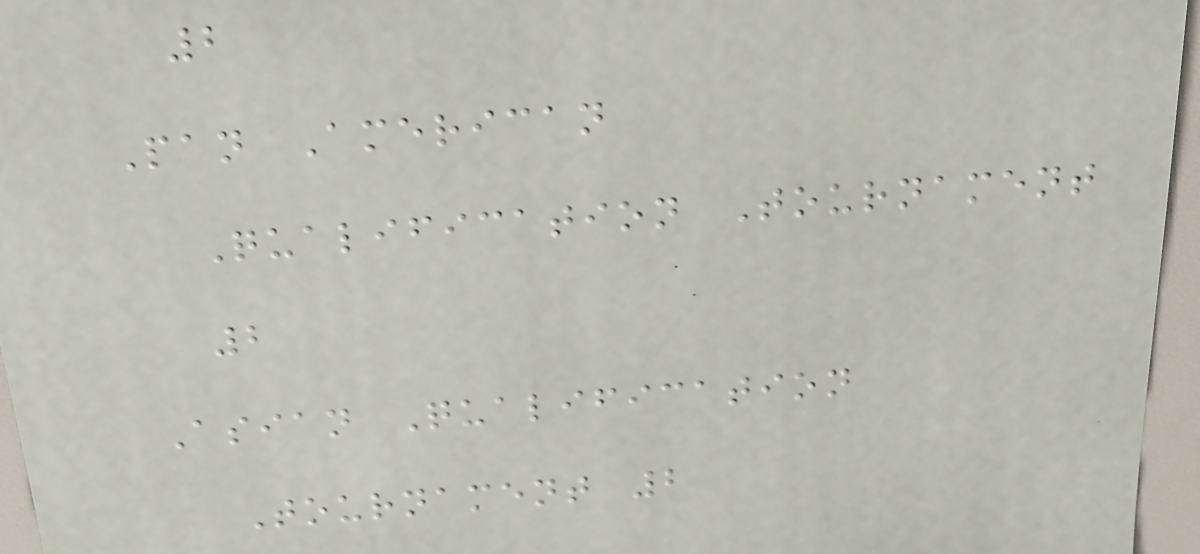2
Pan American
Qualification Tournament
2
Asian Qualification
Tournament 2
